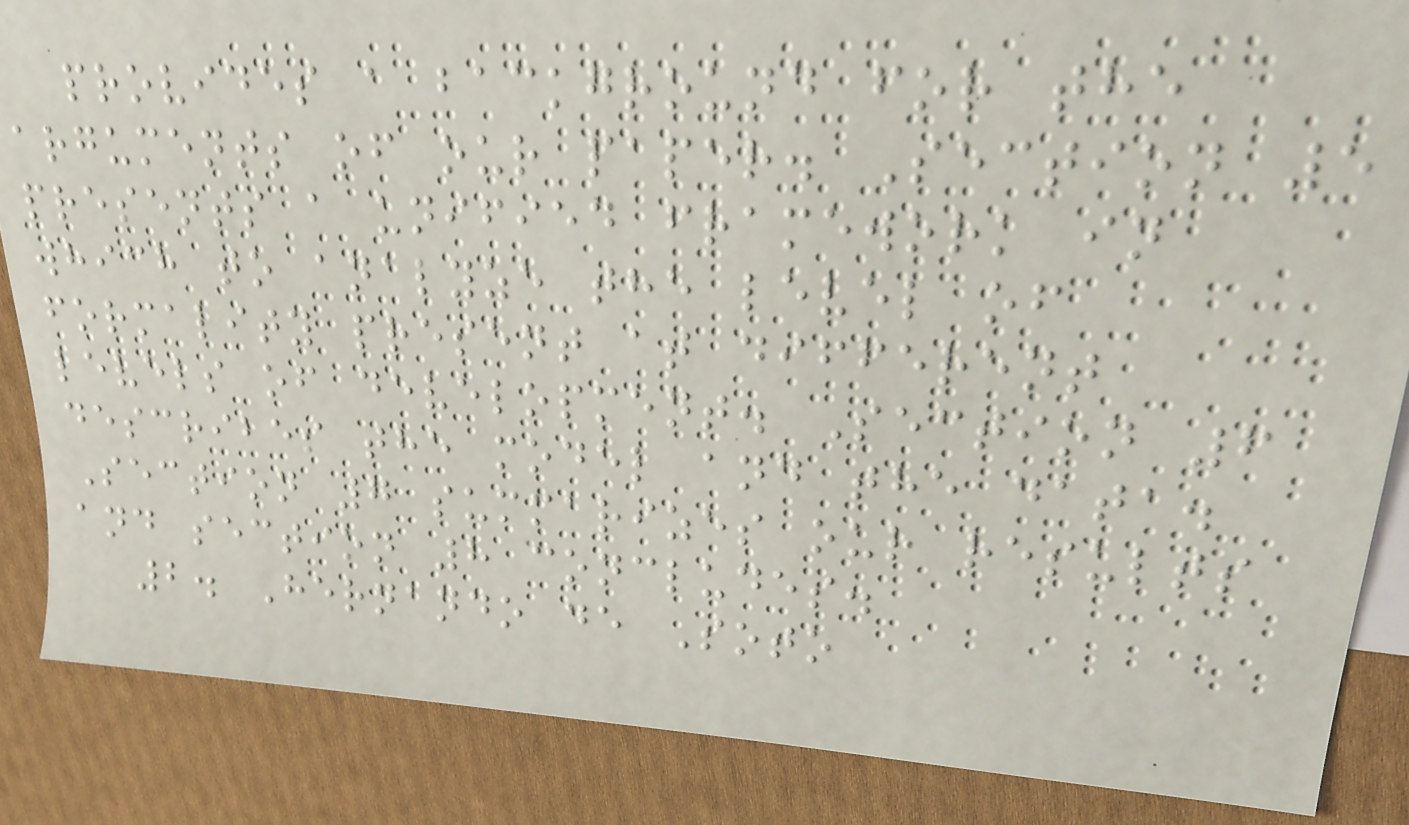provides a background for the
arguments of our paper. Section 5
presents a unified framework in
which to analyze the level of
formality present at different
levels of development. Section 6
describes the model and the data.
Section 7 summarizes our results
and section 8 concludes.
2. Hernando de Soto
